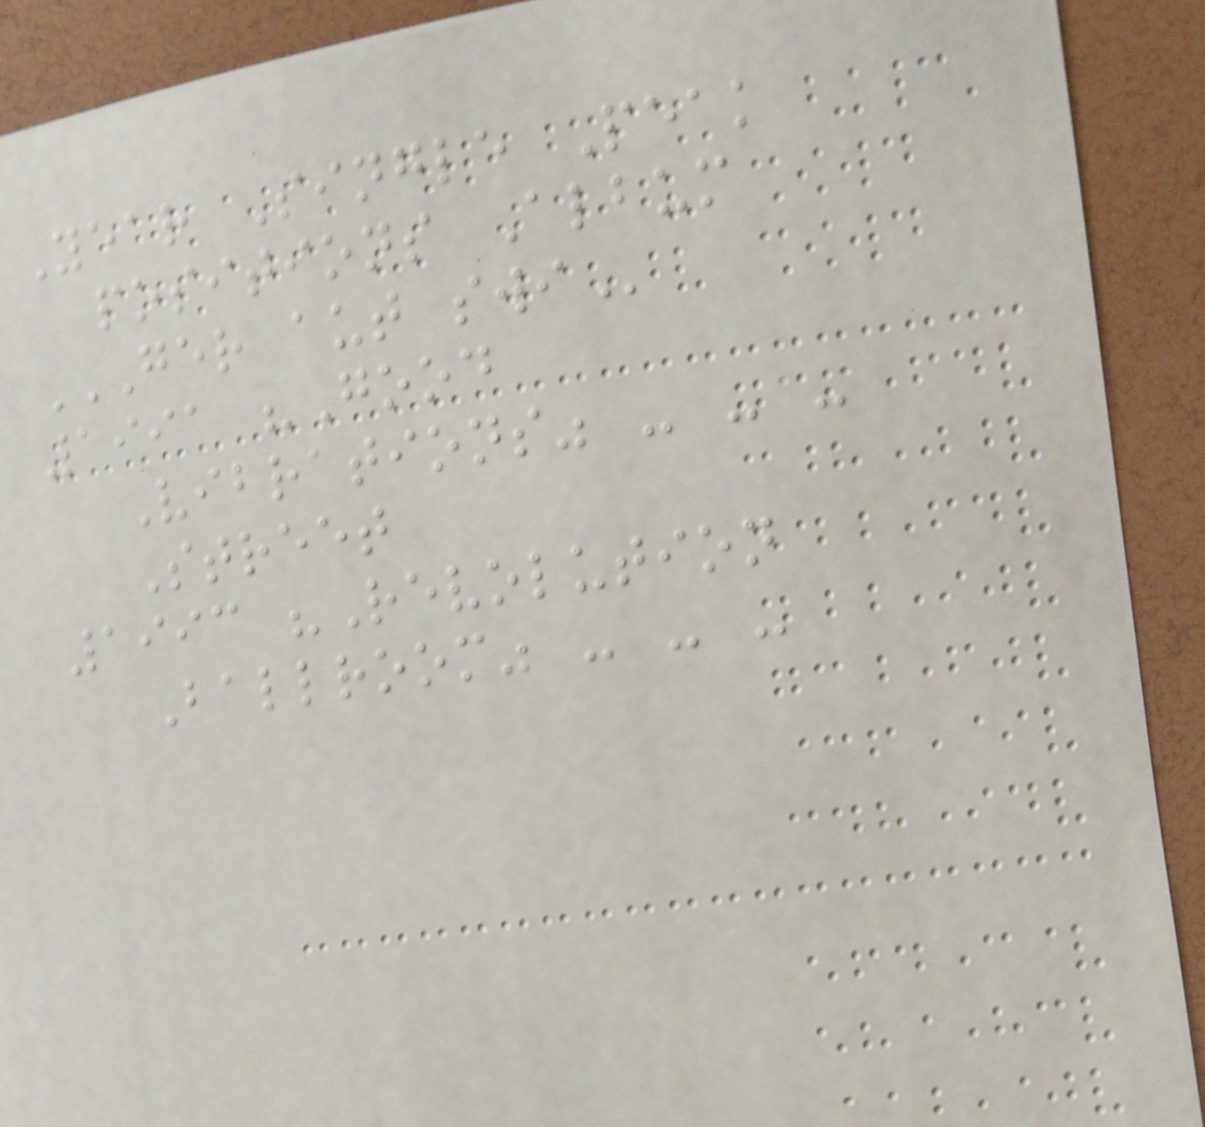Year Single Peak
positions Album
GER AUT SWI
1991 "Good
Vibrations" - - -
Street
1993 "Revolution
Ballroom" - - -
